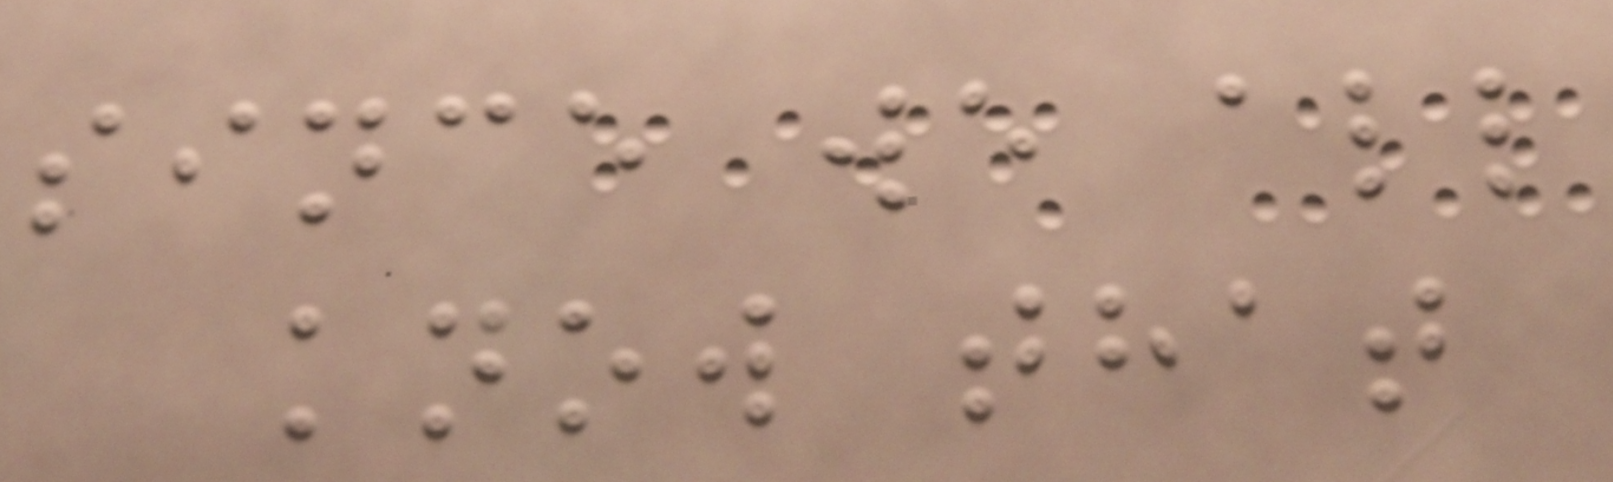since we all
know that
